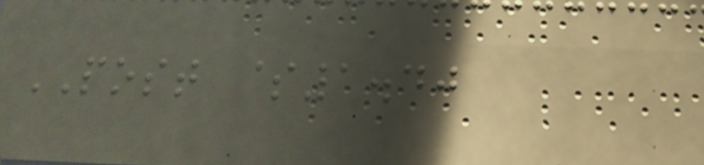POST $1.40
